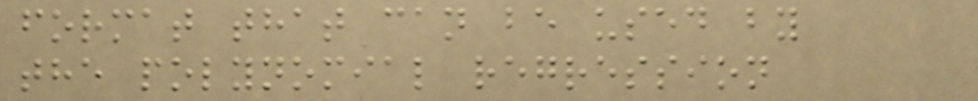format that can be used by
the polynomial regression
